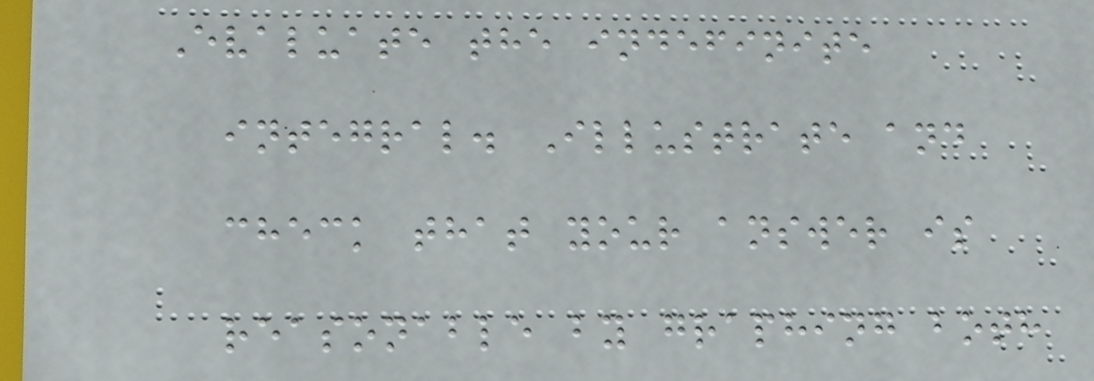Evaluate the indefinite
integral. Illustrate and
check that your answer is
reasonable by graphing both
